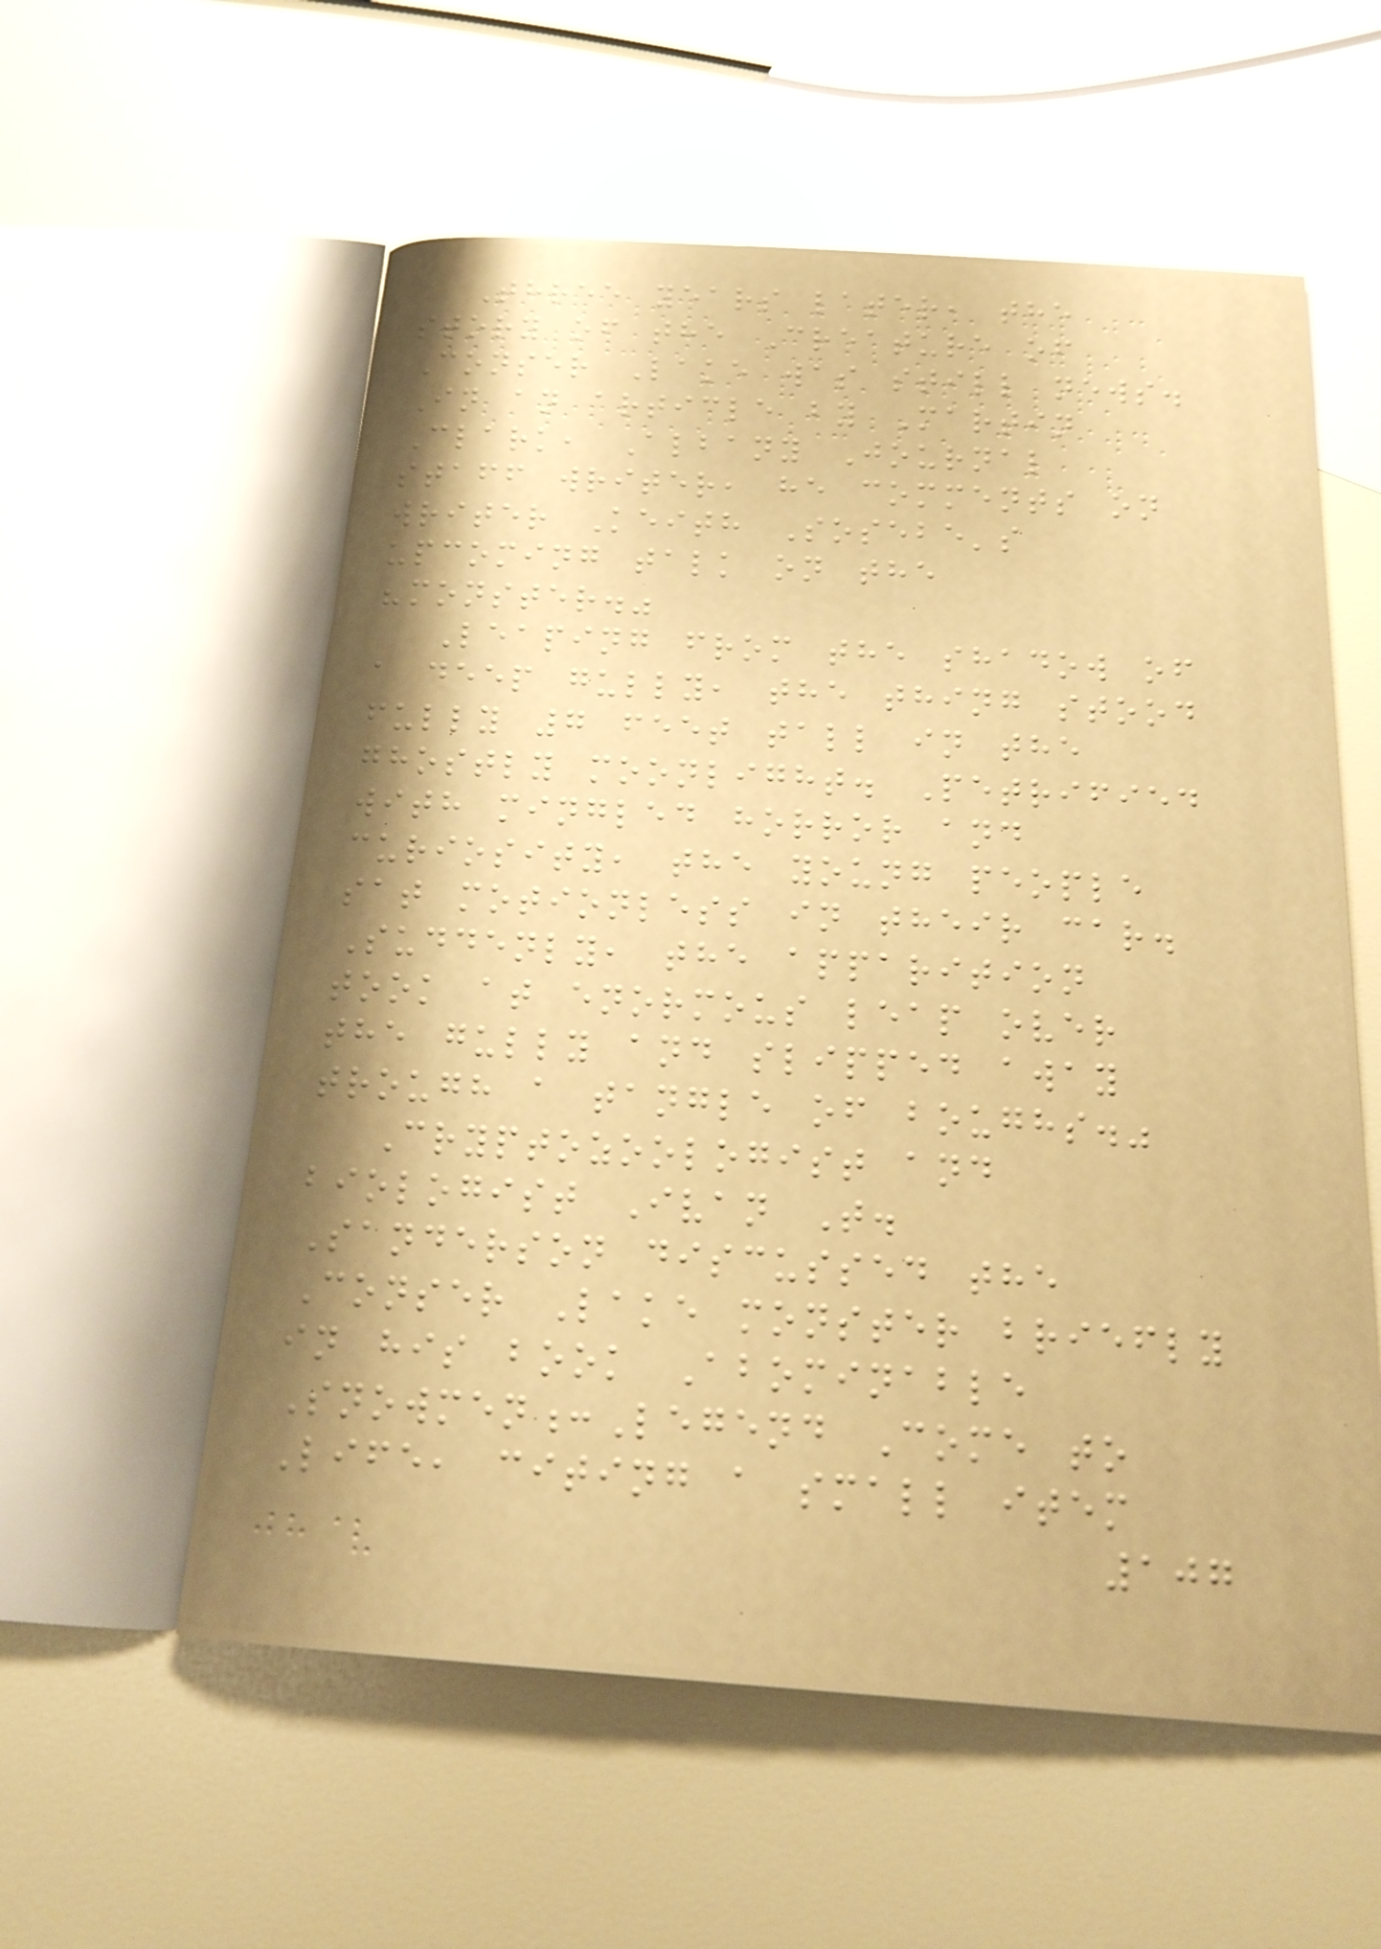Three years later, the
story of the Creature of
Conser Lake was still news.
In an article by Martin
Clark, Albany Journal
staff writer, he comments on
writer Keith Sosebe's
upcoming talk on the
"monster."
Leaping from the shadow of
a deep gully, the thing stood
fully 7 feet tall in the
ghostly moonlight. Petrified
with mingled horror and
curiosity, the young people
sat motionless in their car.
Suddenly, the apparition
took at enormous leap over
the gully and slipped away
trough a tangle of boughs."
Cryptozoologist and
biologist Ivan T.
Sanderson discussed the
Conser Lake monster briefly
in his book Abominable
Snowmen:Legend Come to
Life, citing a small item
107
